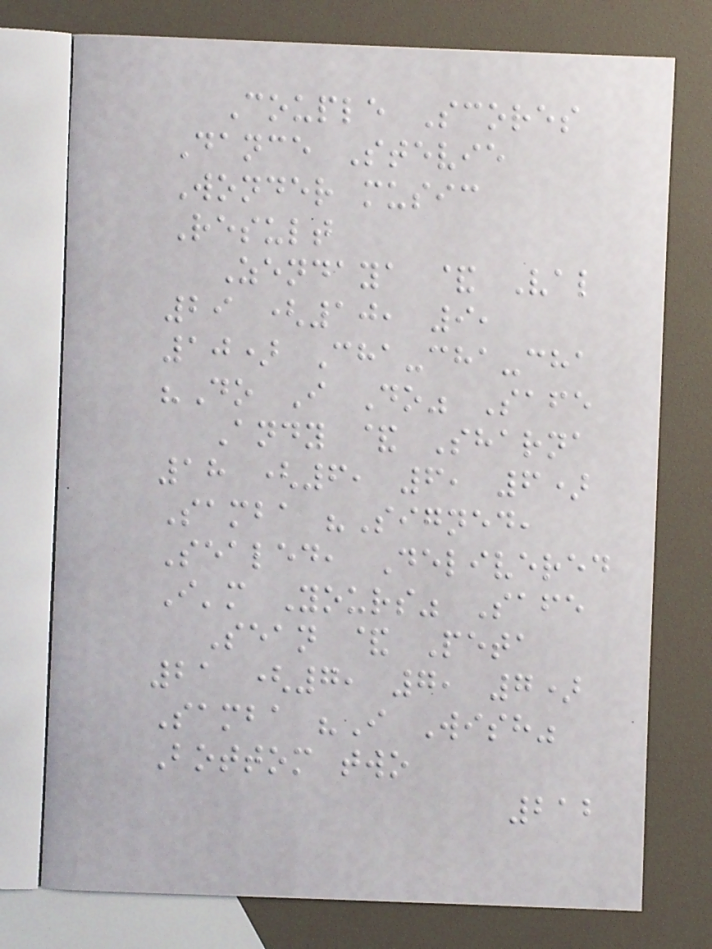Couple Scores
Dance Stevie
Wonder music
Result
Zendaya & Val
29 (10, 9,
10) Cha-cha-cha
"Do I Do" Safe
Andy & Sharna
18 (6, 6, 6)
Samba "Signed,
Sealed, Delivered
I'm Yours" Safe
Sean & Peta
21 (7, 7, 7)
Samba "I Wish"
Bottom two
212
